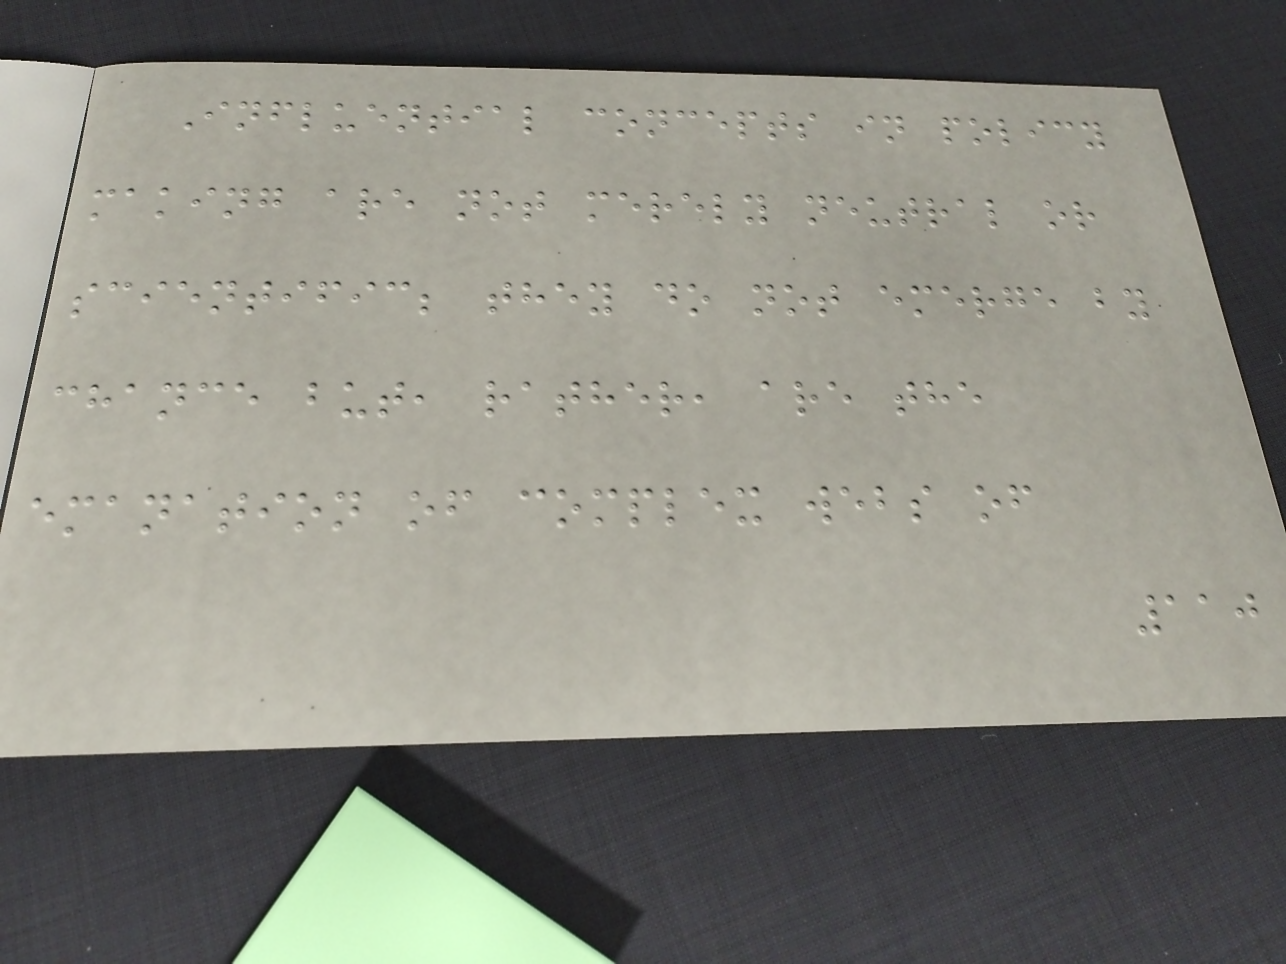Influential concepts in policy
making are not merely neutral or
scientific; they do not emerge by
chance but, rather, are the
emanation of complex webs of
110
